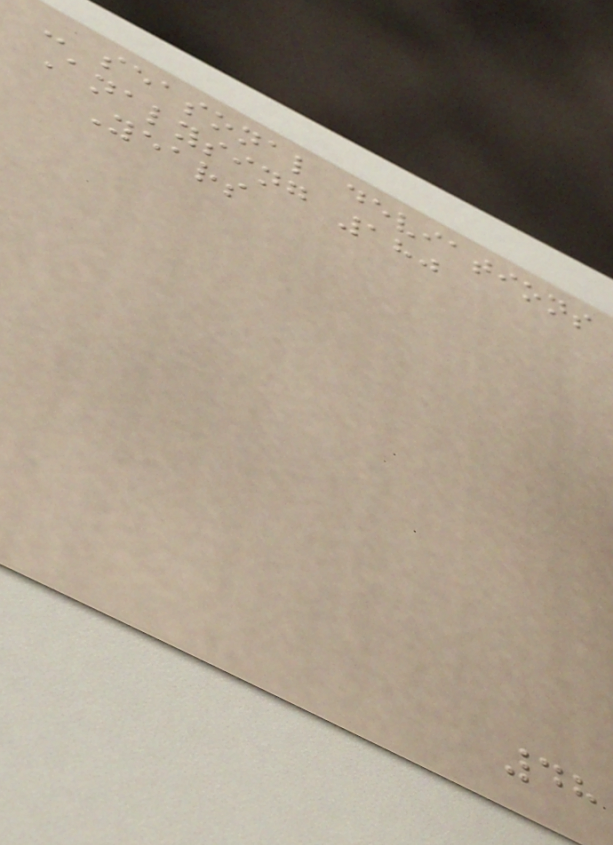- seasonal deviations
Analysing 180
Years
48
